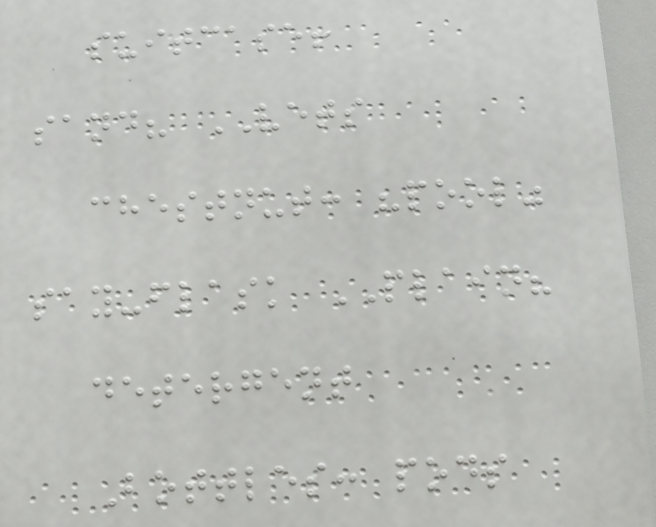suitcase!
sand? VETS
chestnut: "pool"
say-flask PLAIN?
detergent
Bottles: pods
